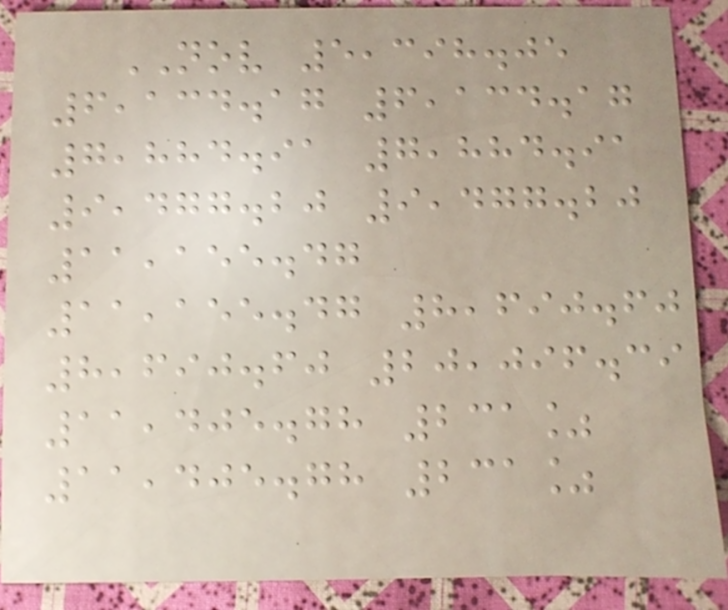NOV 5,398.05
6,134.17 6,134.17
7,884.91 7,884.91
9,477.20 9,477.20
11,155.47
11,155.47 8,690.60
8,690.60 20,096.39
11,405.78 231%
11,405.78 231%
